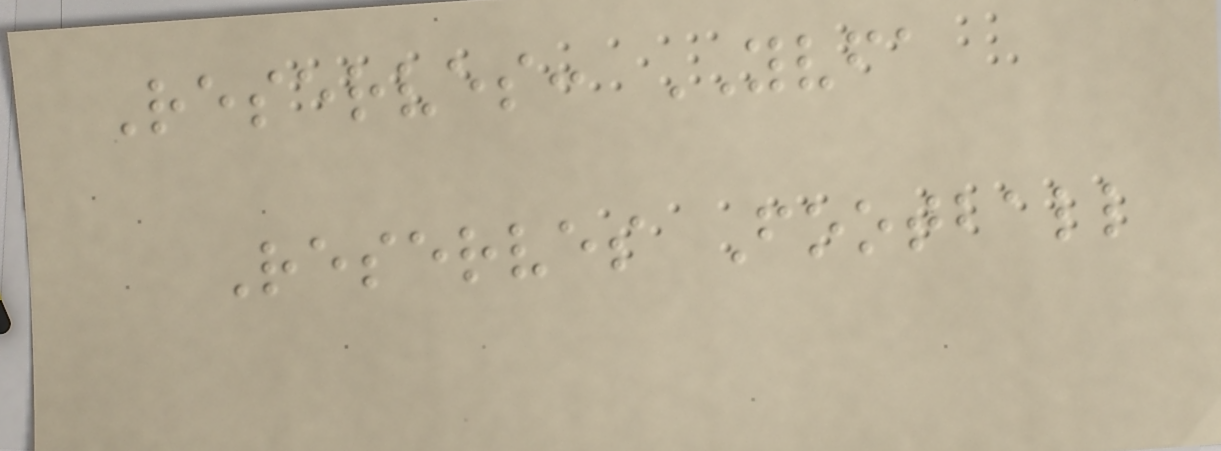Reserves: YVFA
Reserves Football
